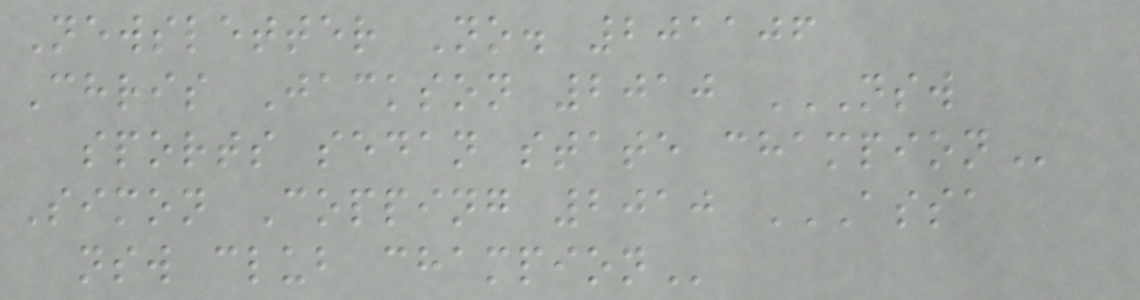Newsletter No. 201106
Chris Jackson 2010 NSW
SPORTS SEDAN STATE CHAMPION
Simon Copping 2010 ASSA
NSW CLUB CHAMPION
